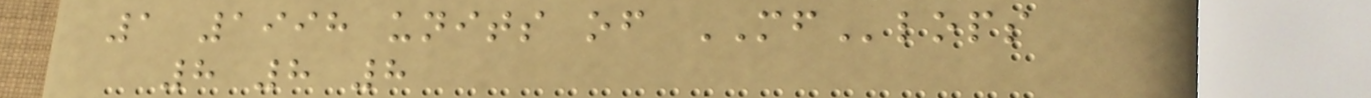1 1998 units of MFlops
8 8 8
